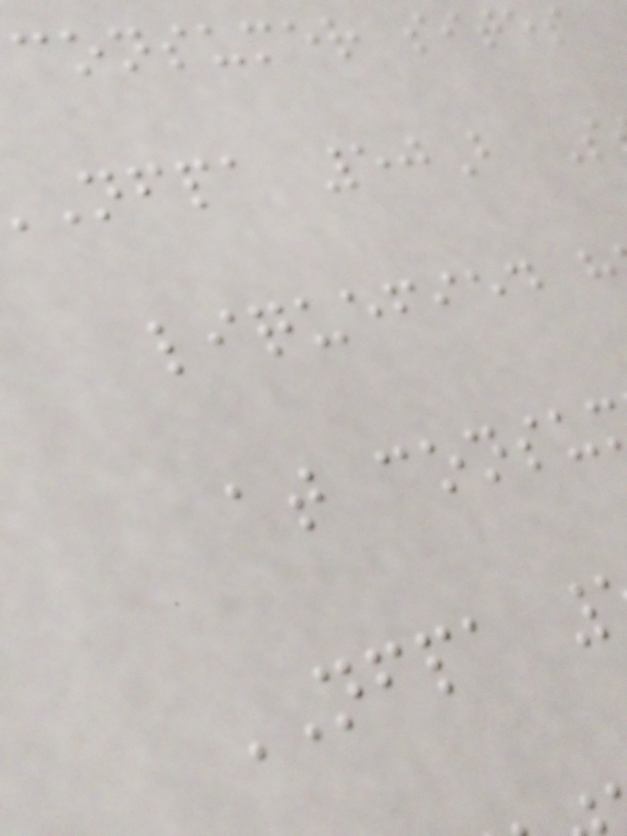consumer sites
nfpa 50B S
liquefied h
at consu
NFPA
